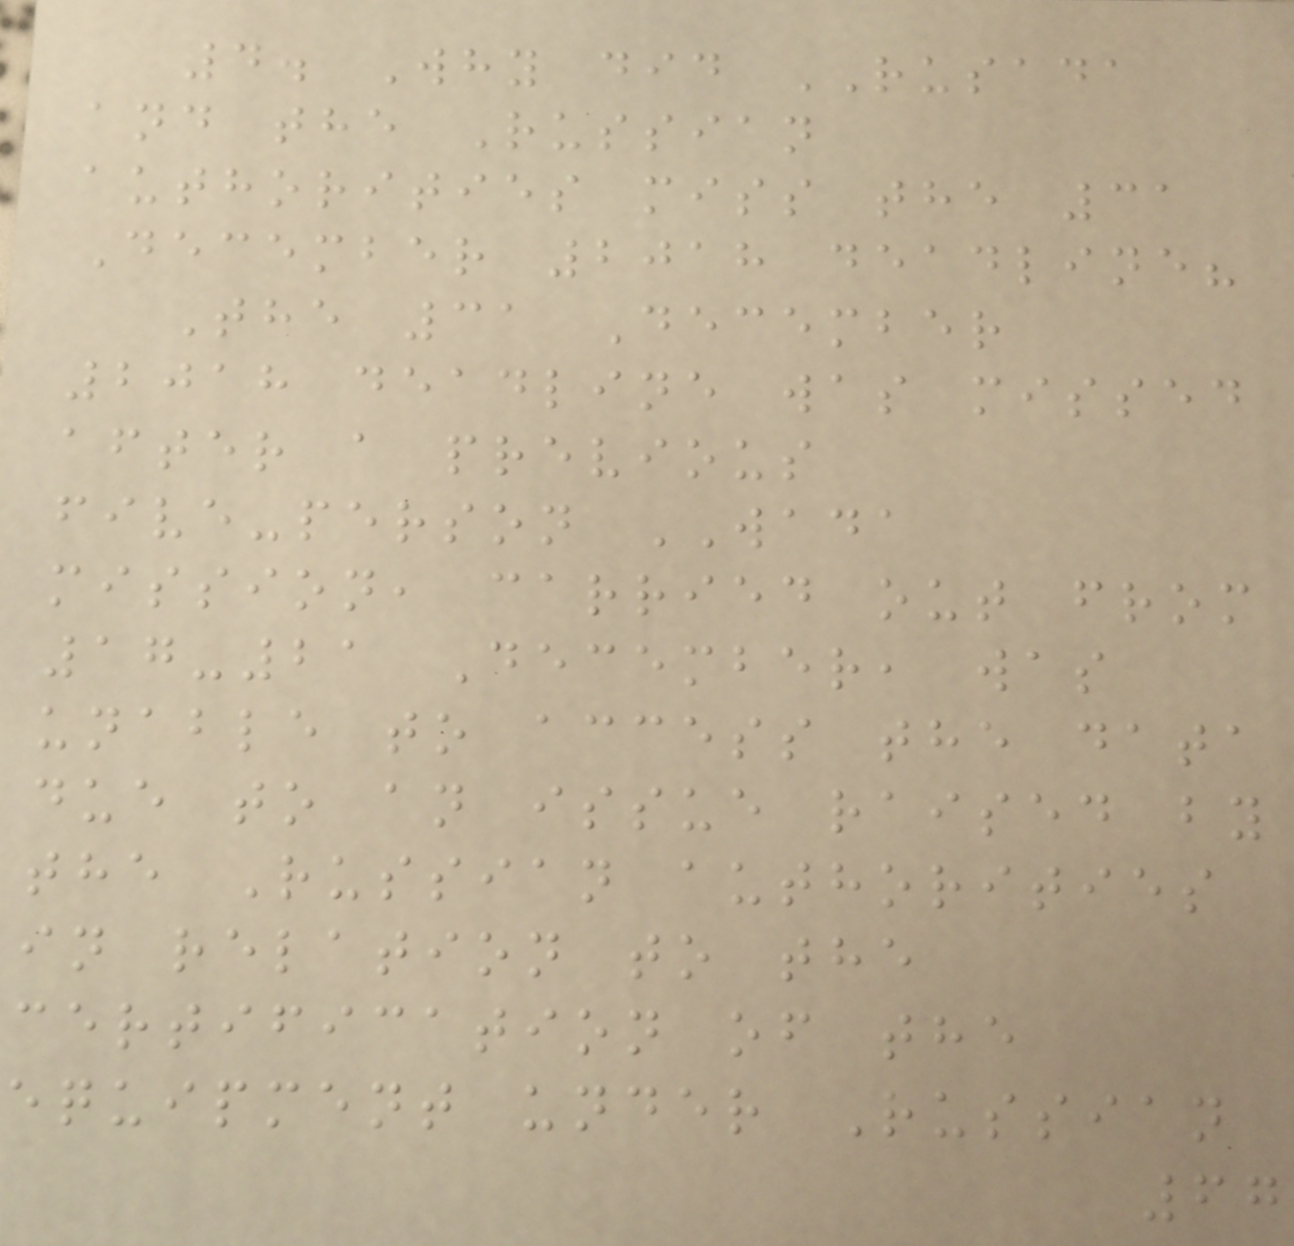4. Why did RUSADA
and the Russian
authorities miss the 31
December 2018 deadline?
The 31 December
2018 deadline was missed
after a previous
five-person WADA
mission, carried out from
17-21 December, was
unable to access the data
due to an issue raised by
the Russian authorities
in relation to the
certification of the
equipment under Russian
67
